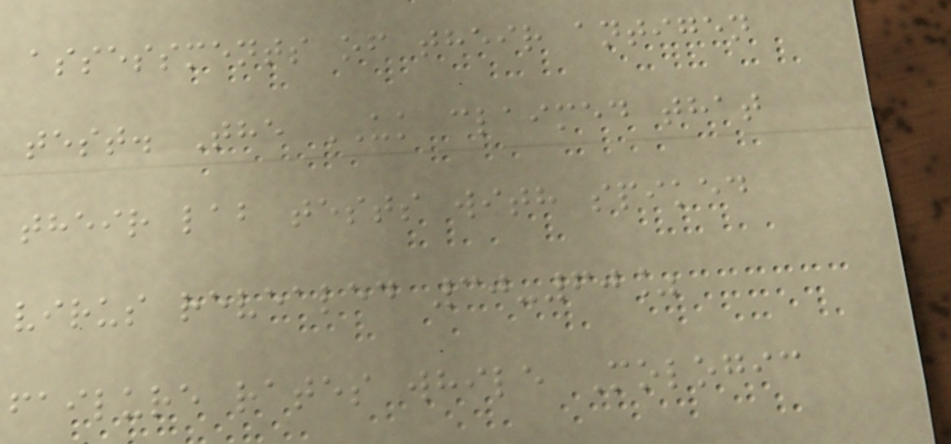assessments of their antigen
test. The UK claimed that
their lab tests with spiked
virus revealed 30-60%
failure rates while Mologic
